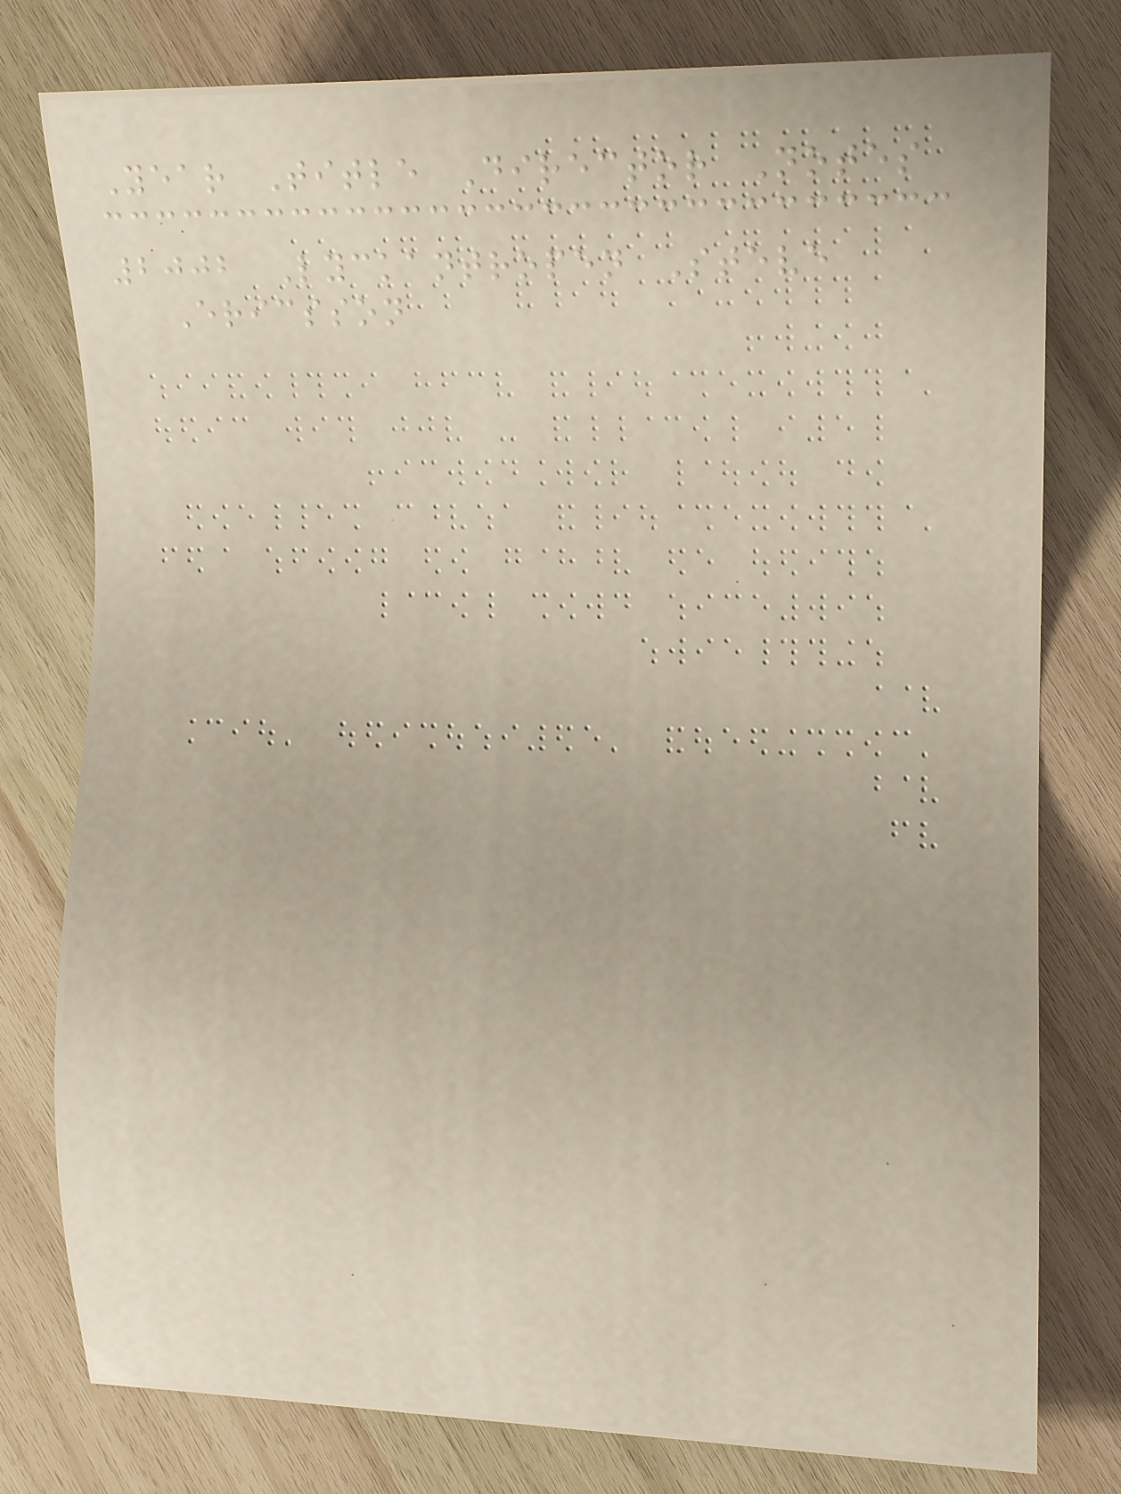Year Title Director Notes
2002 Lyckantropen Steve
Ericsson
